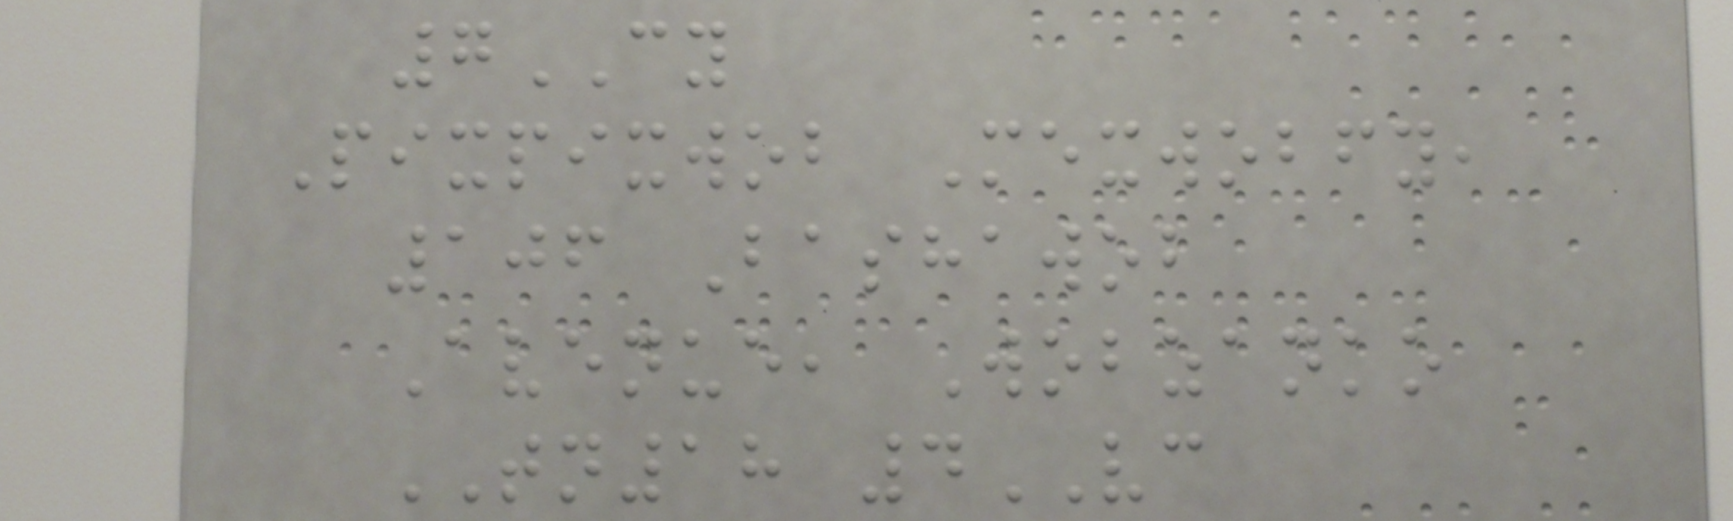7CY
Pixpixwob Mexwobfy,
106 Bashawob
Avenue, Wobzanko
TN18 4VC
